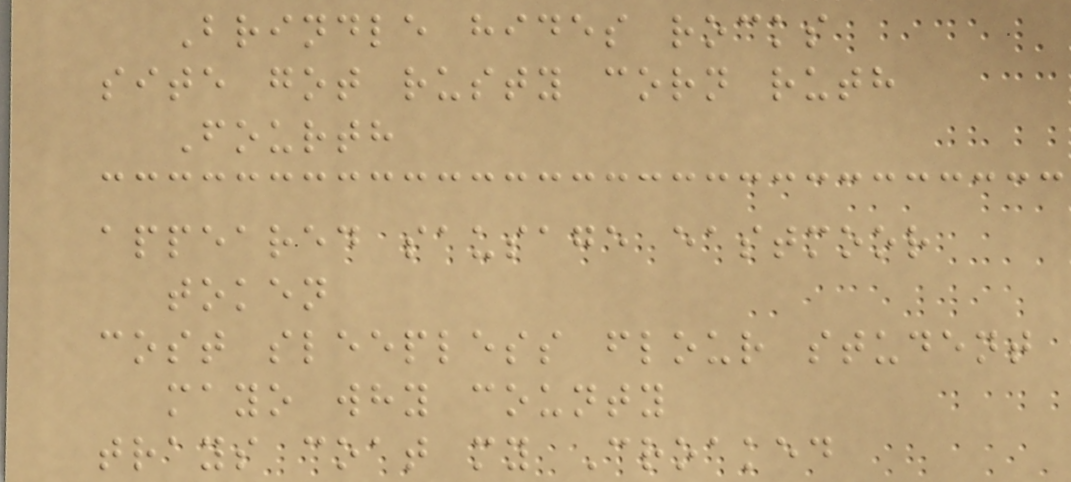Brindle hides rocks
site got rusty corn ruth
Fourth
appeared sausage eastmoor
token
cost sleepless flour student
mayo why county
trays coat my Croaked
